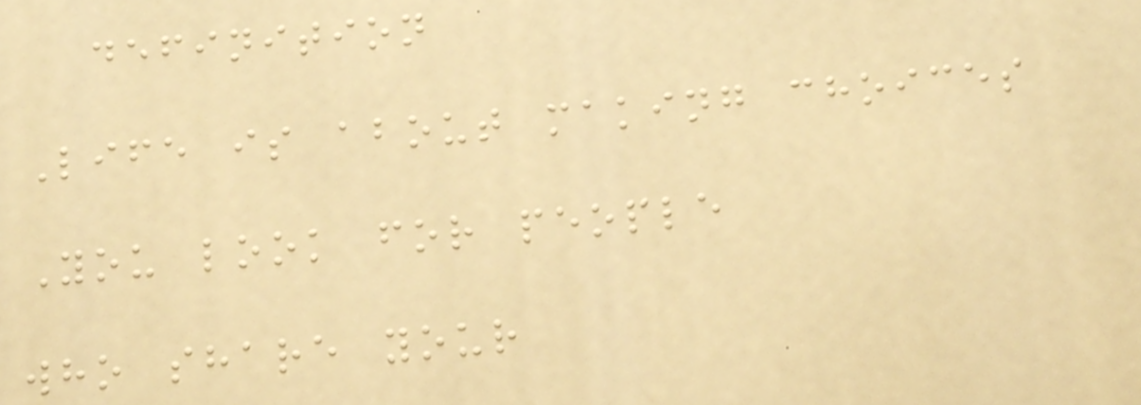definition
Life is about making choices
You look for people
who share your
